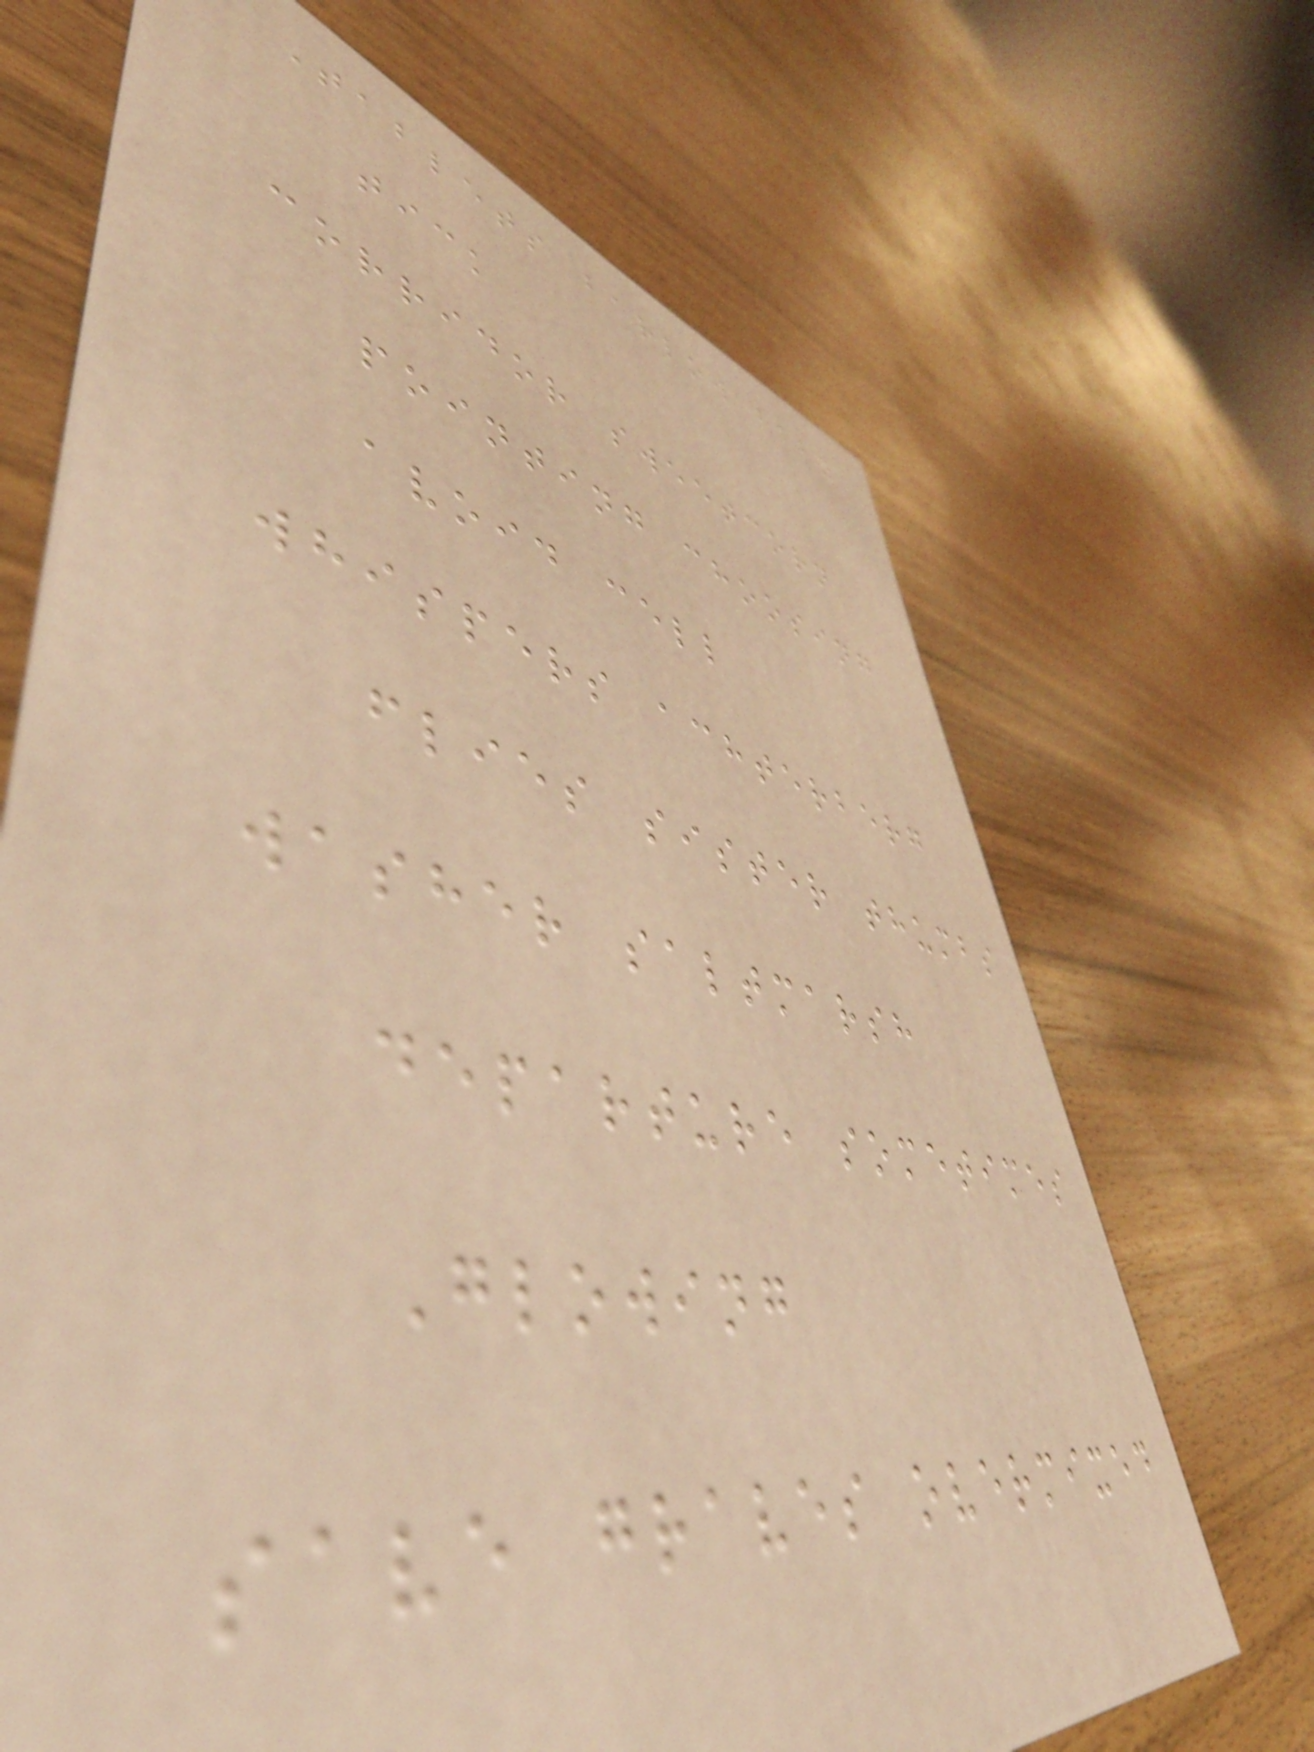Tablets barlow baby
tick
corridor sweetcorn
pointing choosing
avoid cell
whispers achterberg
flies sister thumbs
washer saltmarsh
departure sometimes
Glowing
save graves overmixed
